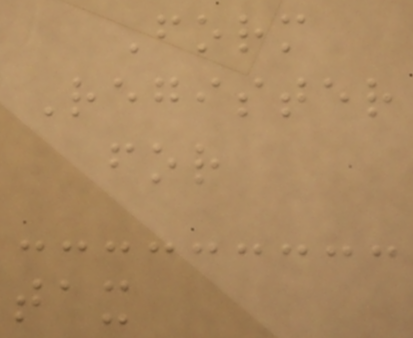Form
Register
for
tax
